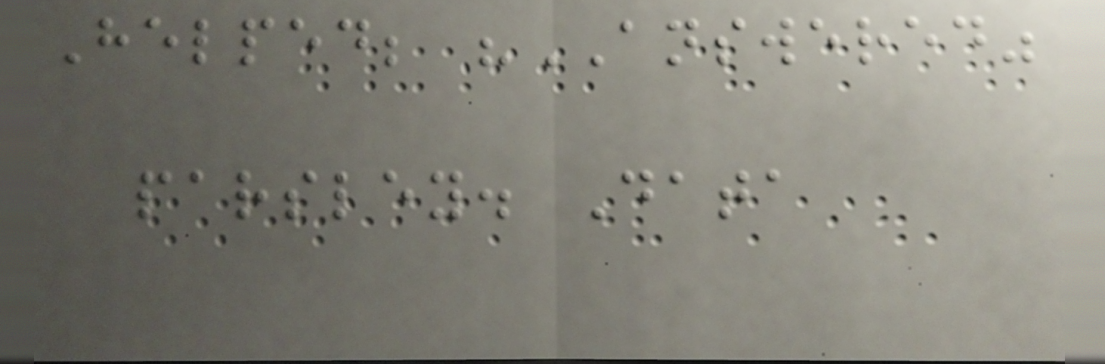Helped; "ANSWERED"
parsley. Data
